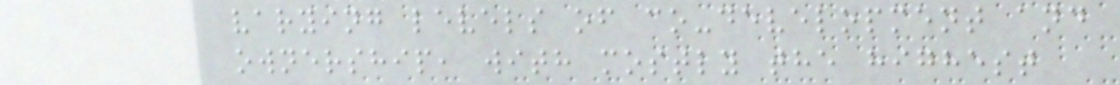varying levels of co-development and
ownership, with mostly the highest
